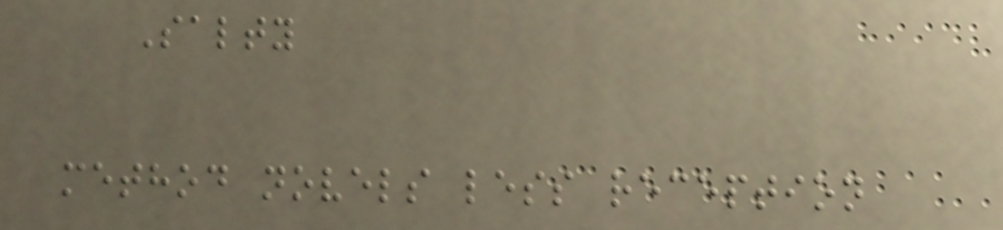Salty
method novels less reception
